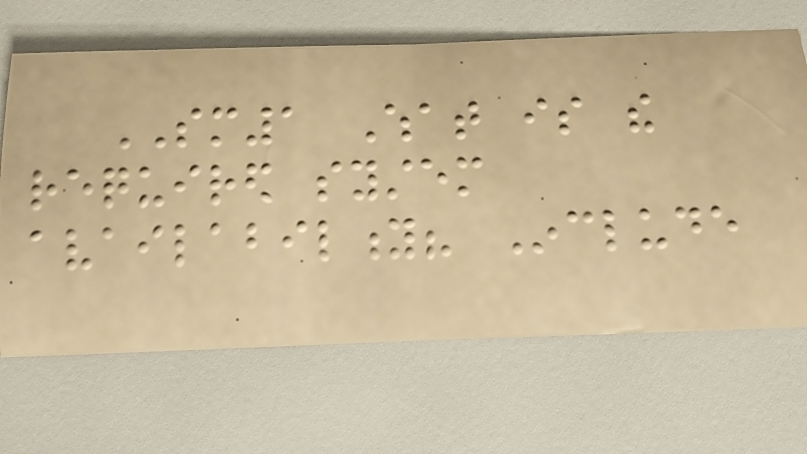SM1 What is the
required system
availability? Include
